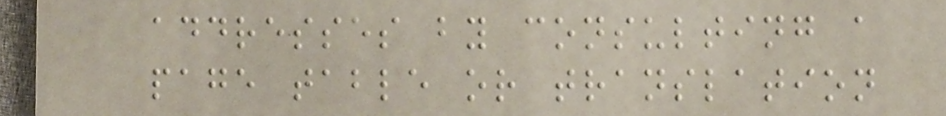addresses by consulting a
page table or translation
